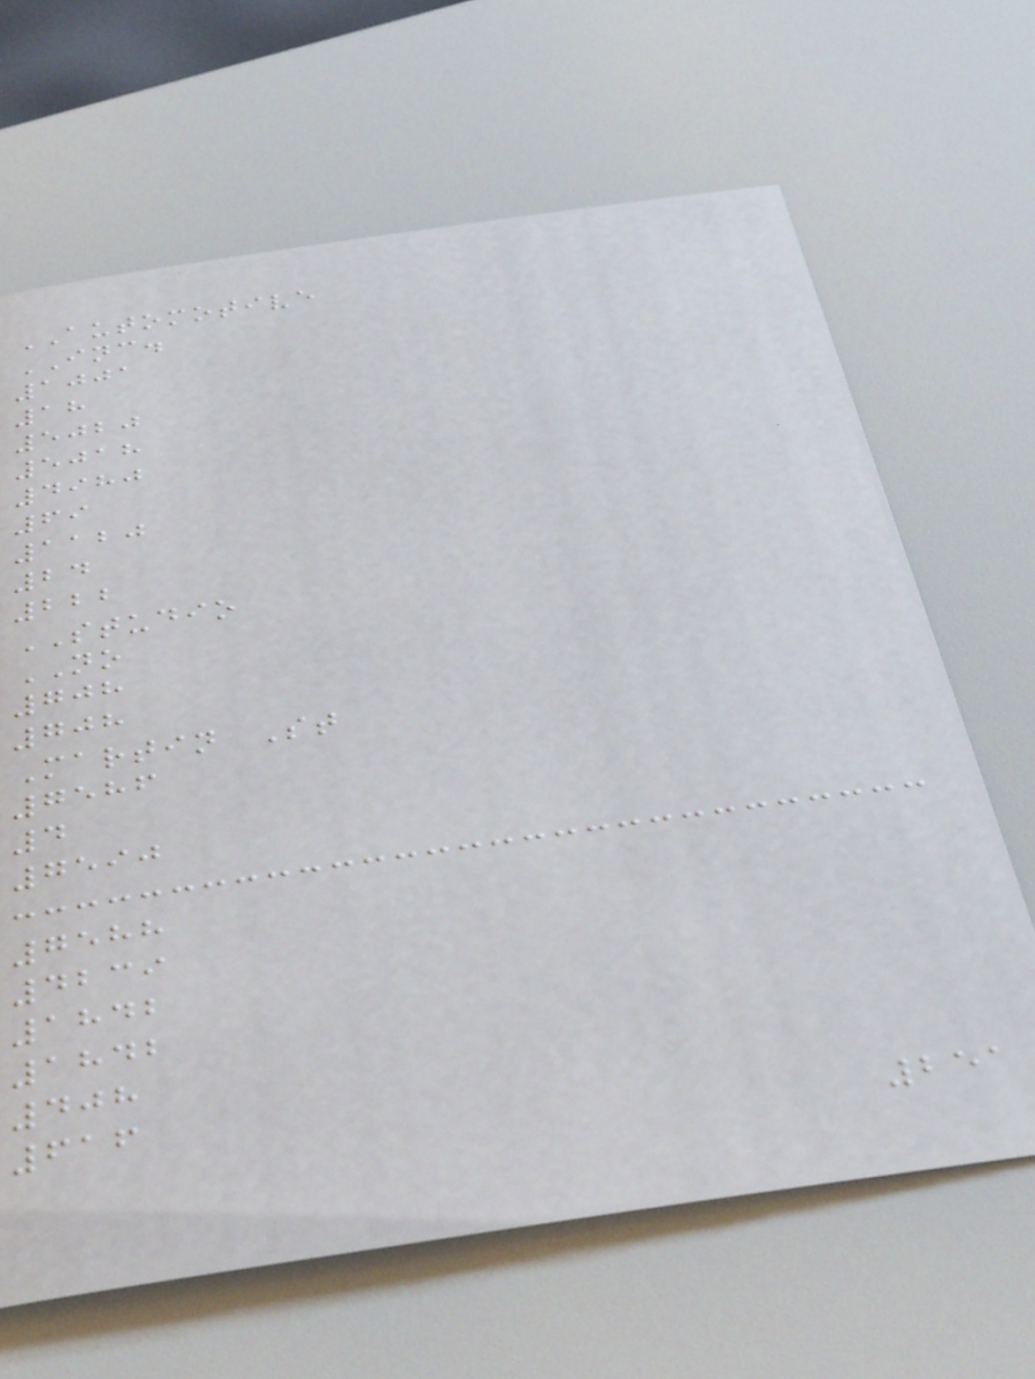AUTOMOTIVE
INC.
1001
18
5020
5018
4980
69
1120
24
222
STUDIO
NO
708
708
Martin St
7586
4
7590
7588
4239
1842
1842
408
616
251
